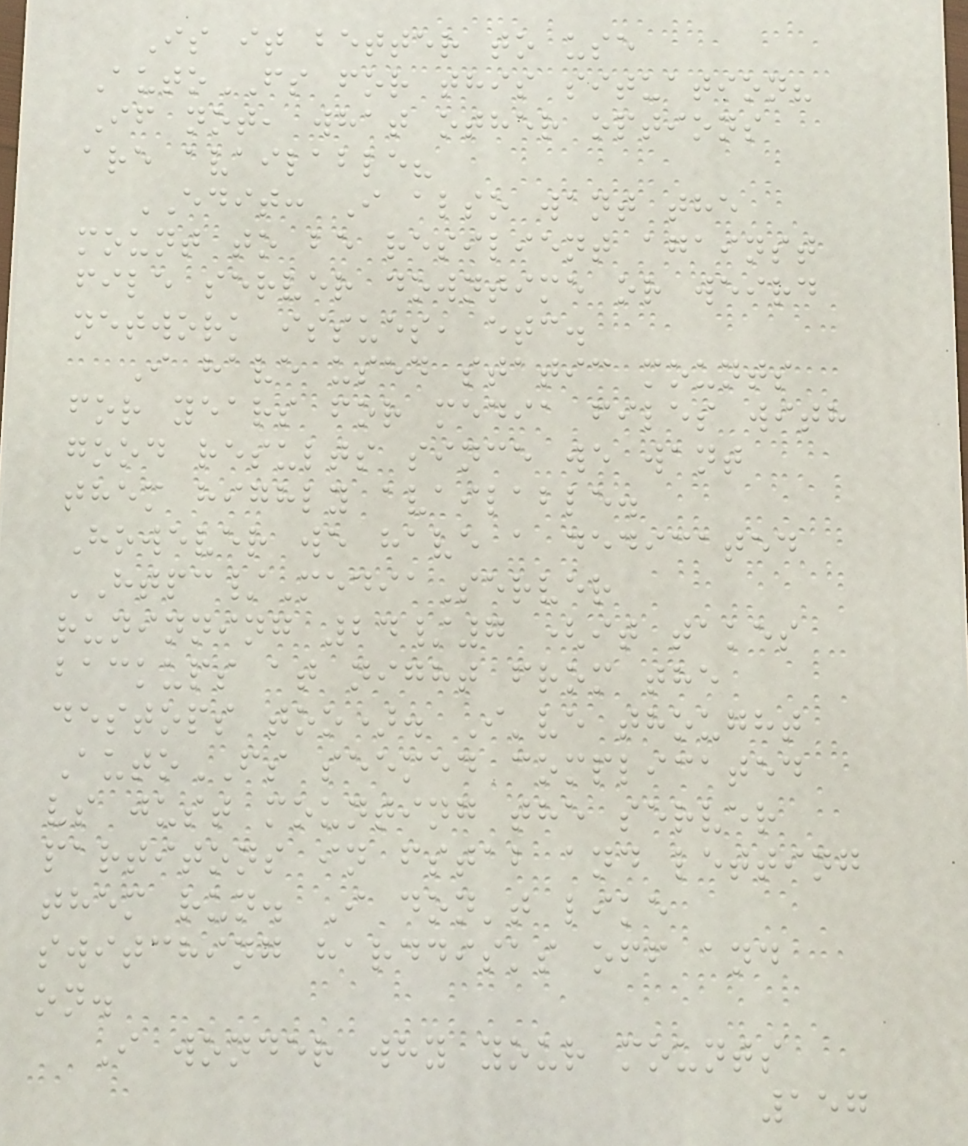Is it better to use
AutoFS for this situation?
If not, what other options
are available?
EDIT: I also want the
mount to be resilient against
file server downtime or weird
network issues, etc.
I have used static mounts
for years for media files with
good results since we want
them highly available.
However we have a dedicated
HTPC/MediaServer
runinning 24/7 (it takes
backups at night from the
destops too). I've thought
AutoFS seemed complicated
vs just mounting the server
partitons in fstab and letting
them run. I don't like
switching harddisks off and
on.
I wonder why your mounts
157
